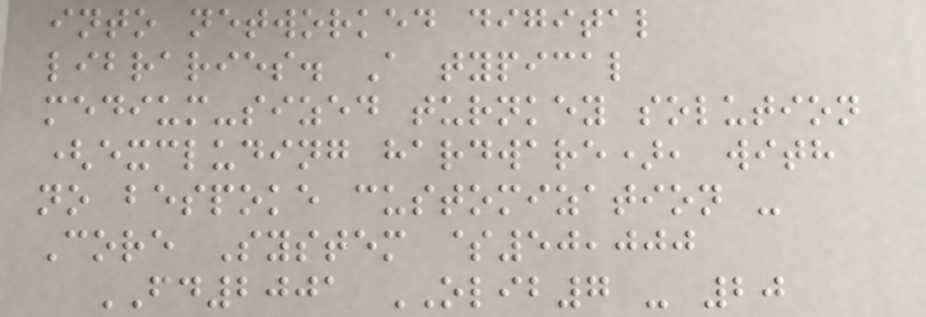into networked digital
libraries. A typical
medium-sized turnkey solution
(excluding hardware), with
no bespoke customization -
Core System $50,000
FD2001 OLIB7 - 20
